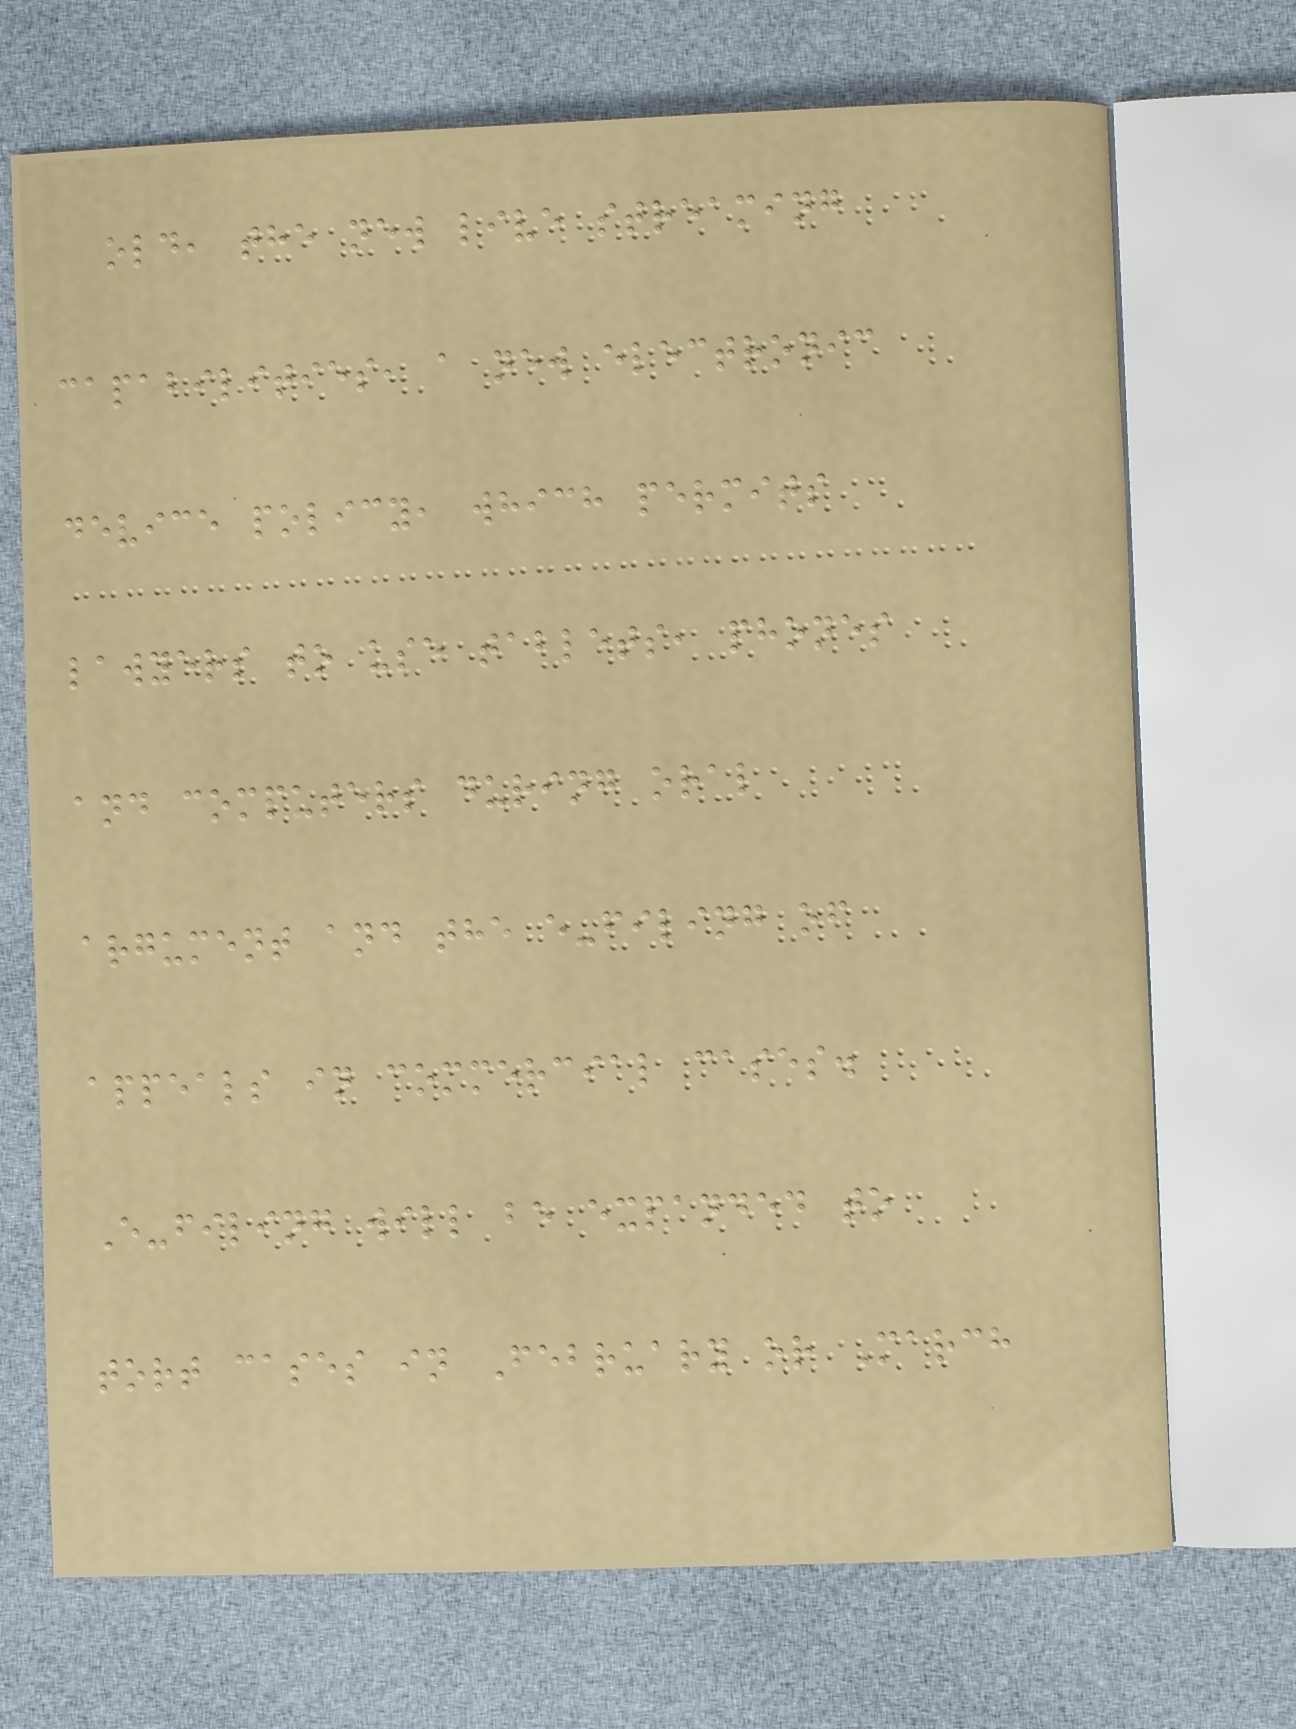old, the new live streaming
capabilities, a new electronic
device policy, which permits
lawyers to use tablets, phones
and computers during oral
argument and the e-filing of
appeals in commercial cases.
E-filing will be expanded to
tort cases in February or March
